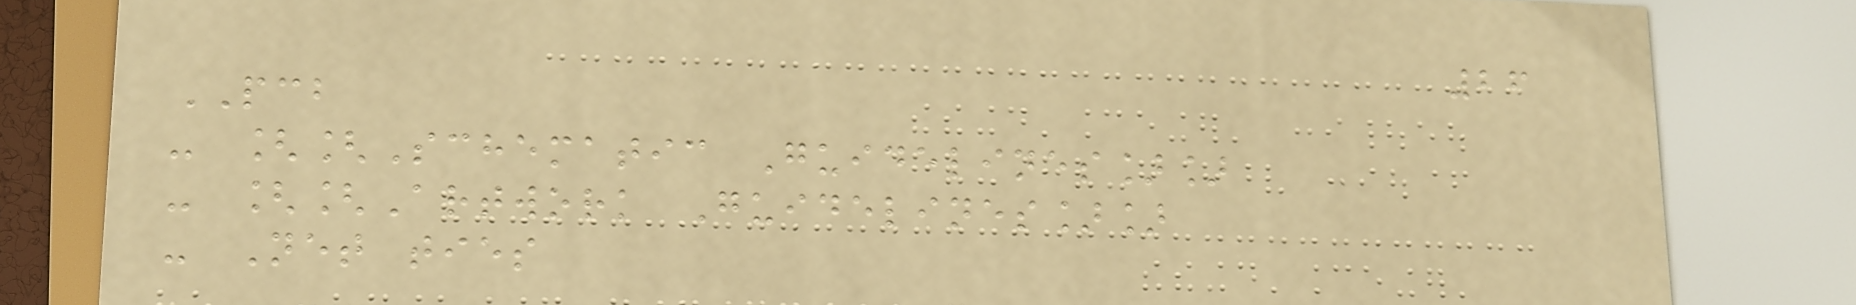26
PCB
- [[Schematic Guidelines]]
- [[Artwork Guidelines]]
- Net ties
